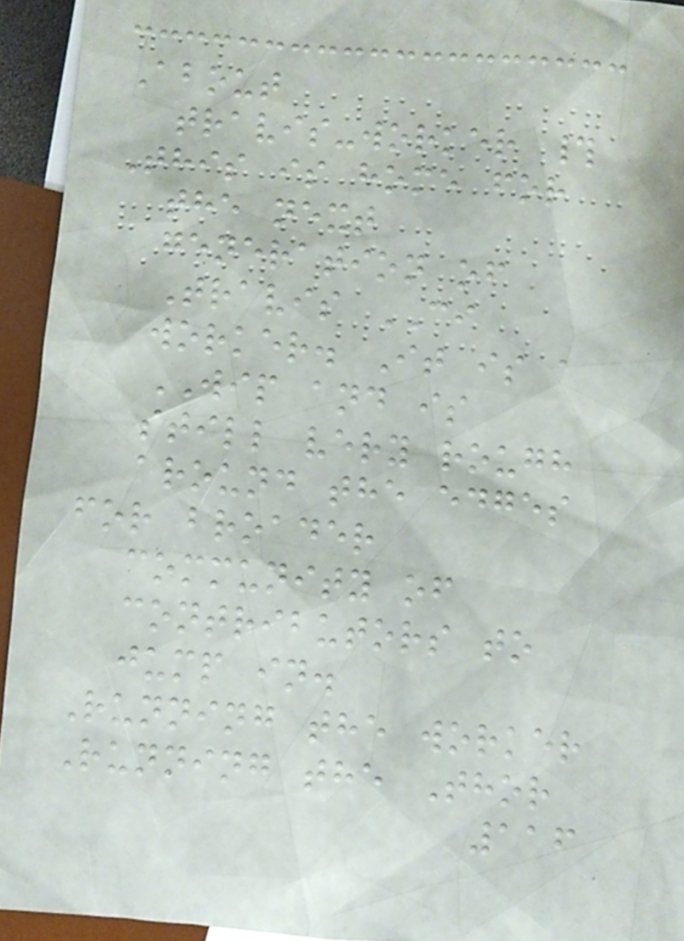About
travis-worker #
This is home for
the next
generation of
Travis CI
worker. It is a
WIP and is
still very rough
around the edges
for broader
community of
contributors to
jump in.
Running the worker
Running the Thor
116
